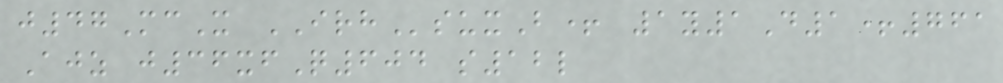j47McX IRHsuxB+ 1y1D1+761
Ajz j36xfQ604 s12l
